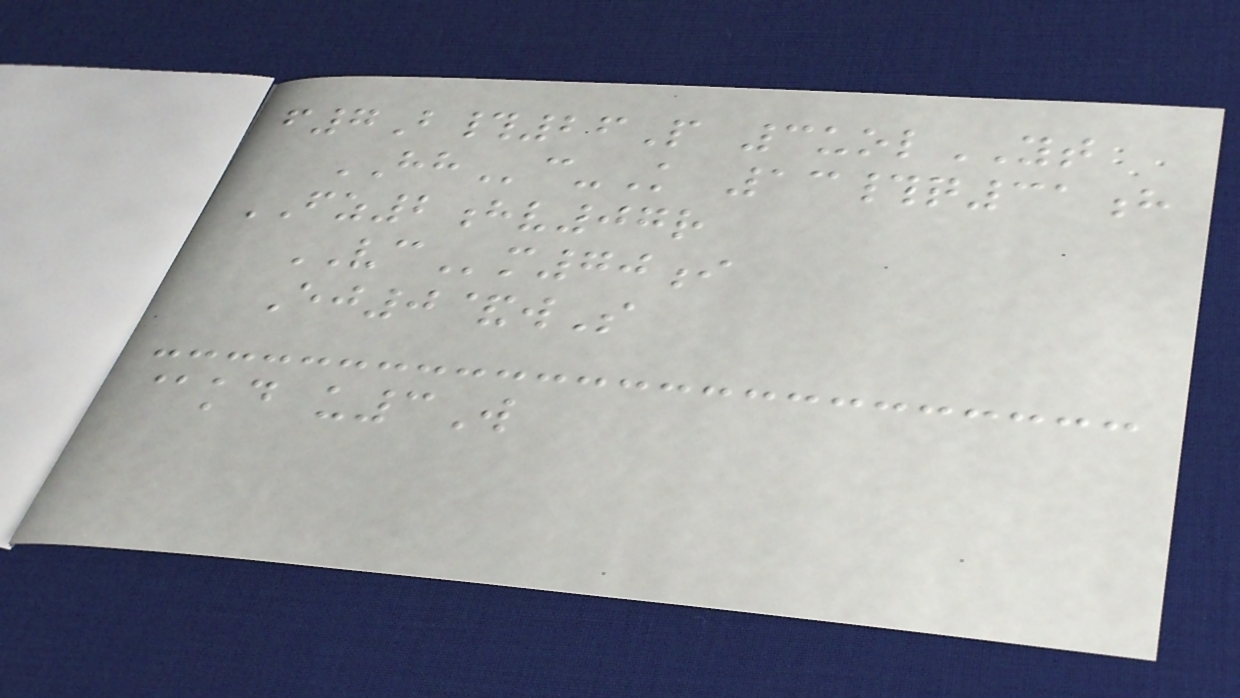f7B#26P 3uolYT
HHc-K 13#q31h
FZ2hv07r
VCm70i
Ej0&wS
@kd u3W
